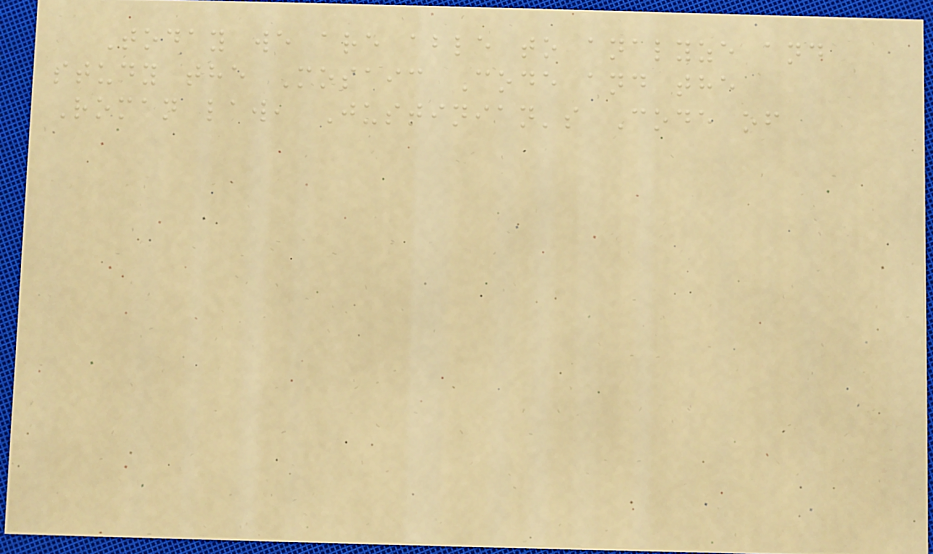Today we are able to analyze and
study the Mosaic Code and the
Roman law, Justinian's Code of
